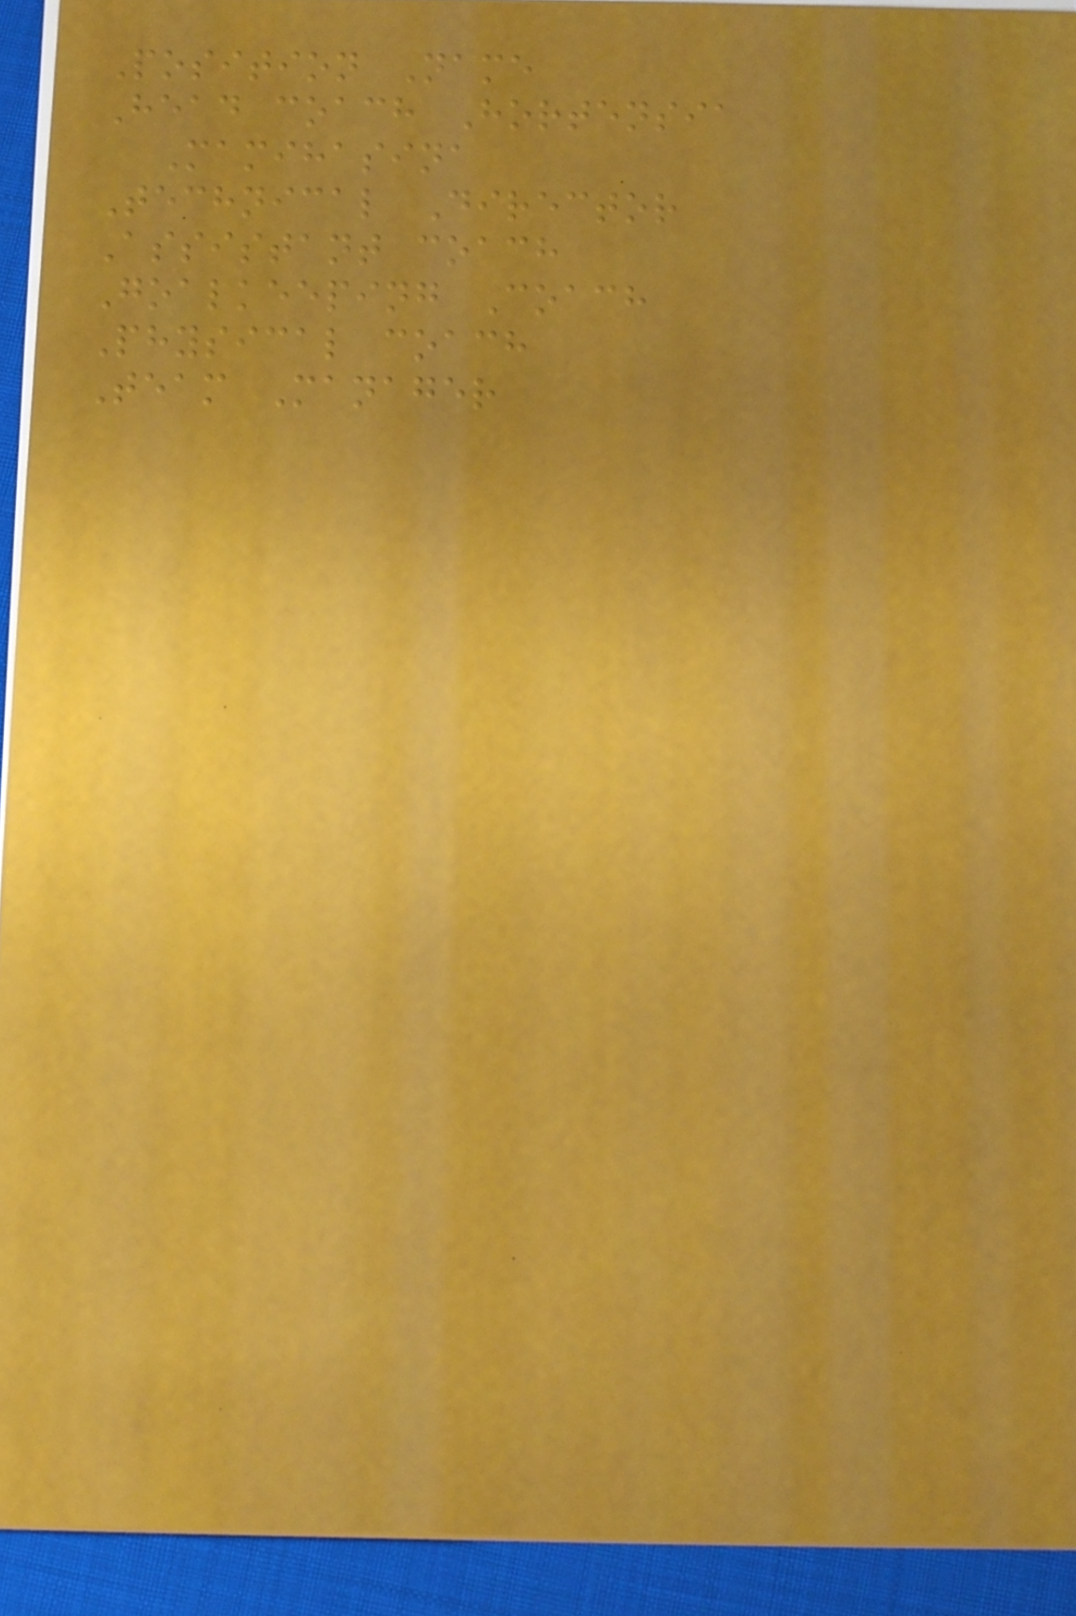Position Name
Head coach Hortensia
Mamihasina
Technical Director
Assistant coach
Goalkeeping Coach
Physical coach
Team Manager
